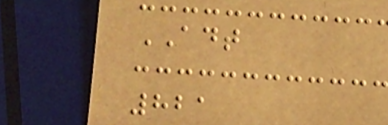ADT
821
